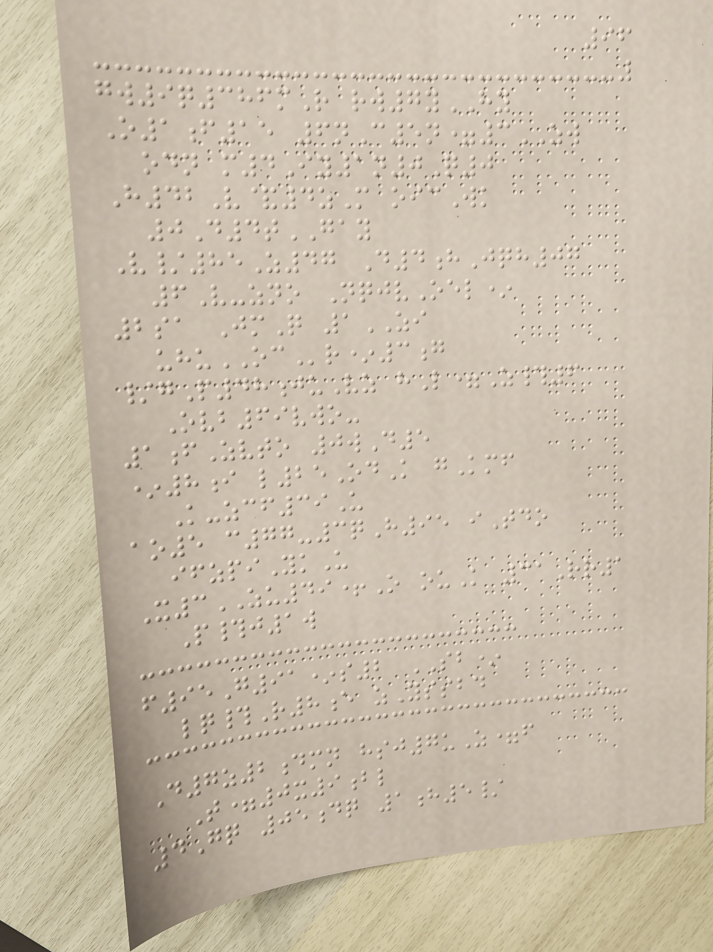96
gw9q386mR rw7yHY
O1f15 6nC5n=3ZW
odn m4Iy1n0Q0
H42V&4zM oicWk
0D4tGAY
V/85Z47 D4hJqh07
6V-zno NqjvOel*
2sa JmQ 1ZI
uhuOCr*3g
/gP48juVz hL=Z#6
Ovb69vwo-
1fZvto 0wD5
*8i l25OdK gKmf
K-zcf39U
ao5 c77-3qH95 iTdo
ifzpiYkU
X3ZU49+O ouK 31Rr1
P#j1w
f95G91*s2 SB*
lq#R8e zYssbd
D7z2dmn hsj7uZ=f
T=0x9bl
4Gq 05dq 1h5/
